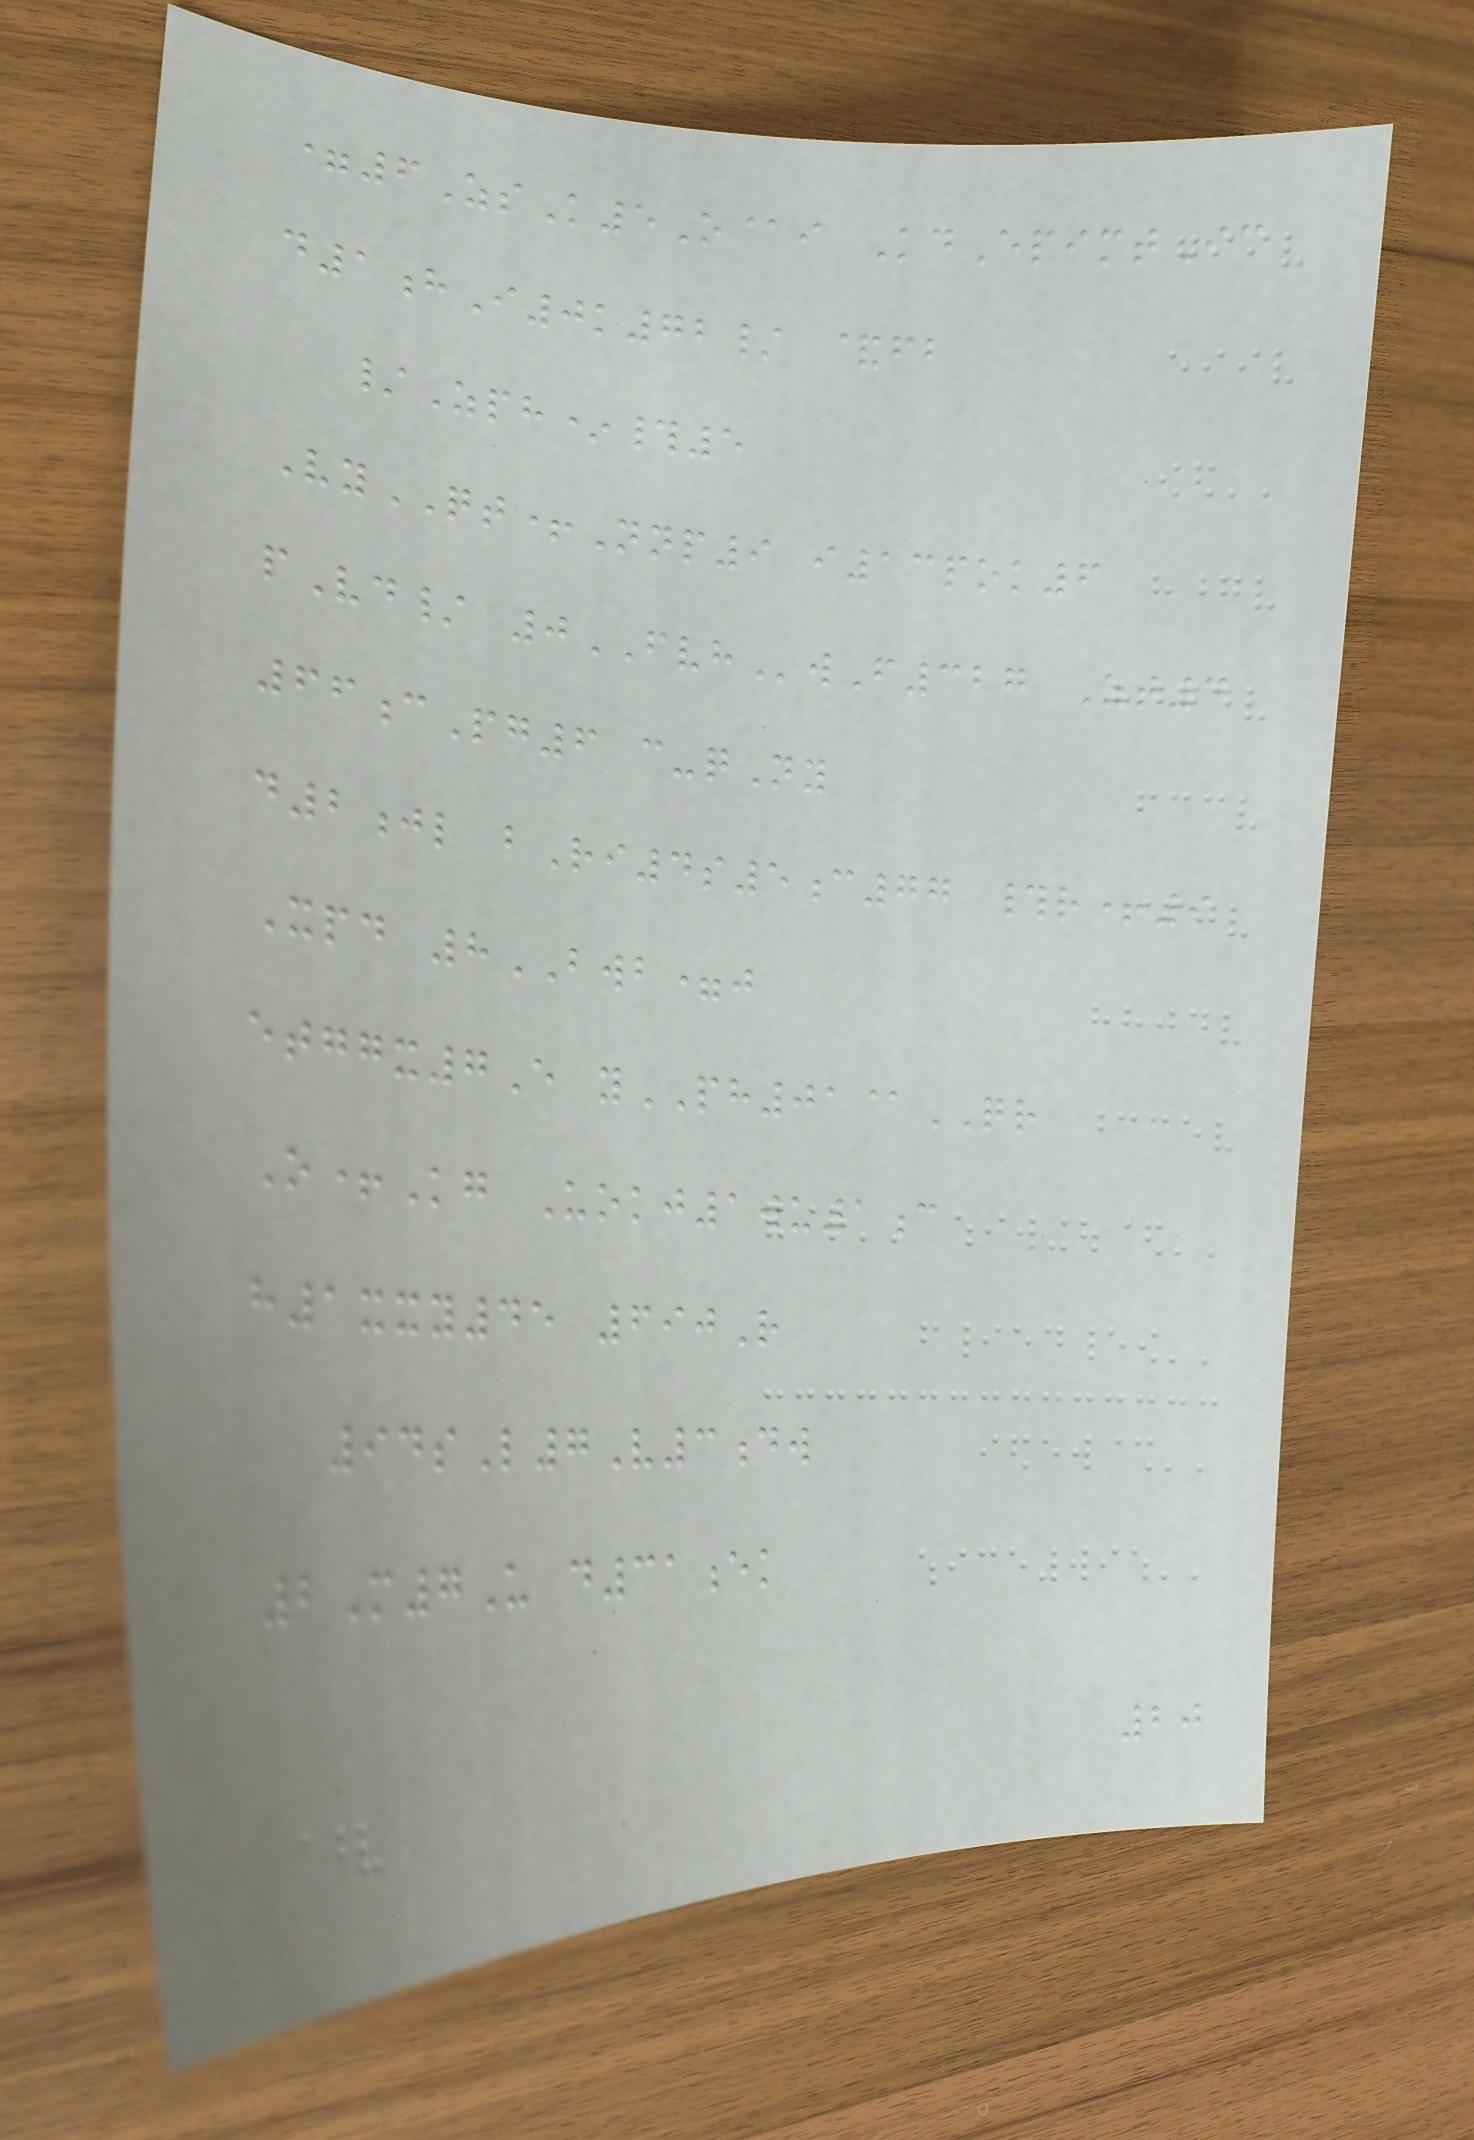=6ZsK5O@i KdEpimtIc
d1hI0k72/ &fb
/Zph*#5
VyQT+Nnp9 i13pok6
pVd/ 0FVHwF327 Zt4
66cPg6 c-qNy
d2jl bRi4s5c77 #r+9
Xpd 8BWB=j
etggx7E yPH01@QR
O+Kg Uokj1wu1c
h1xxy45 690R
94sL7V3dw
2M7U d31ek
20
